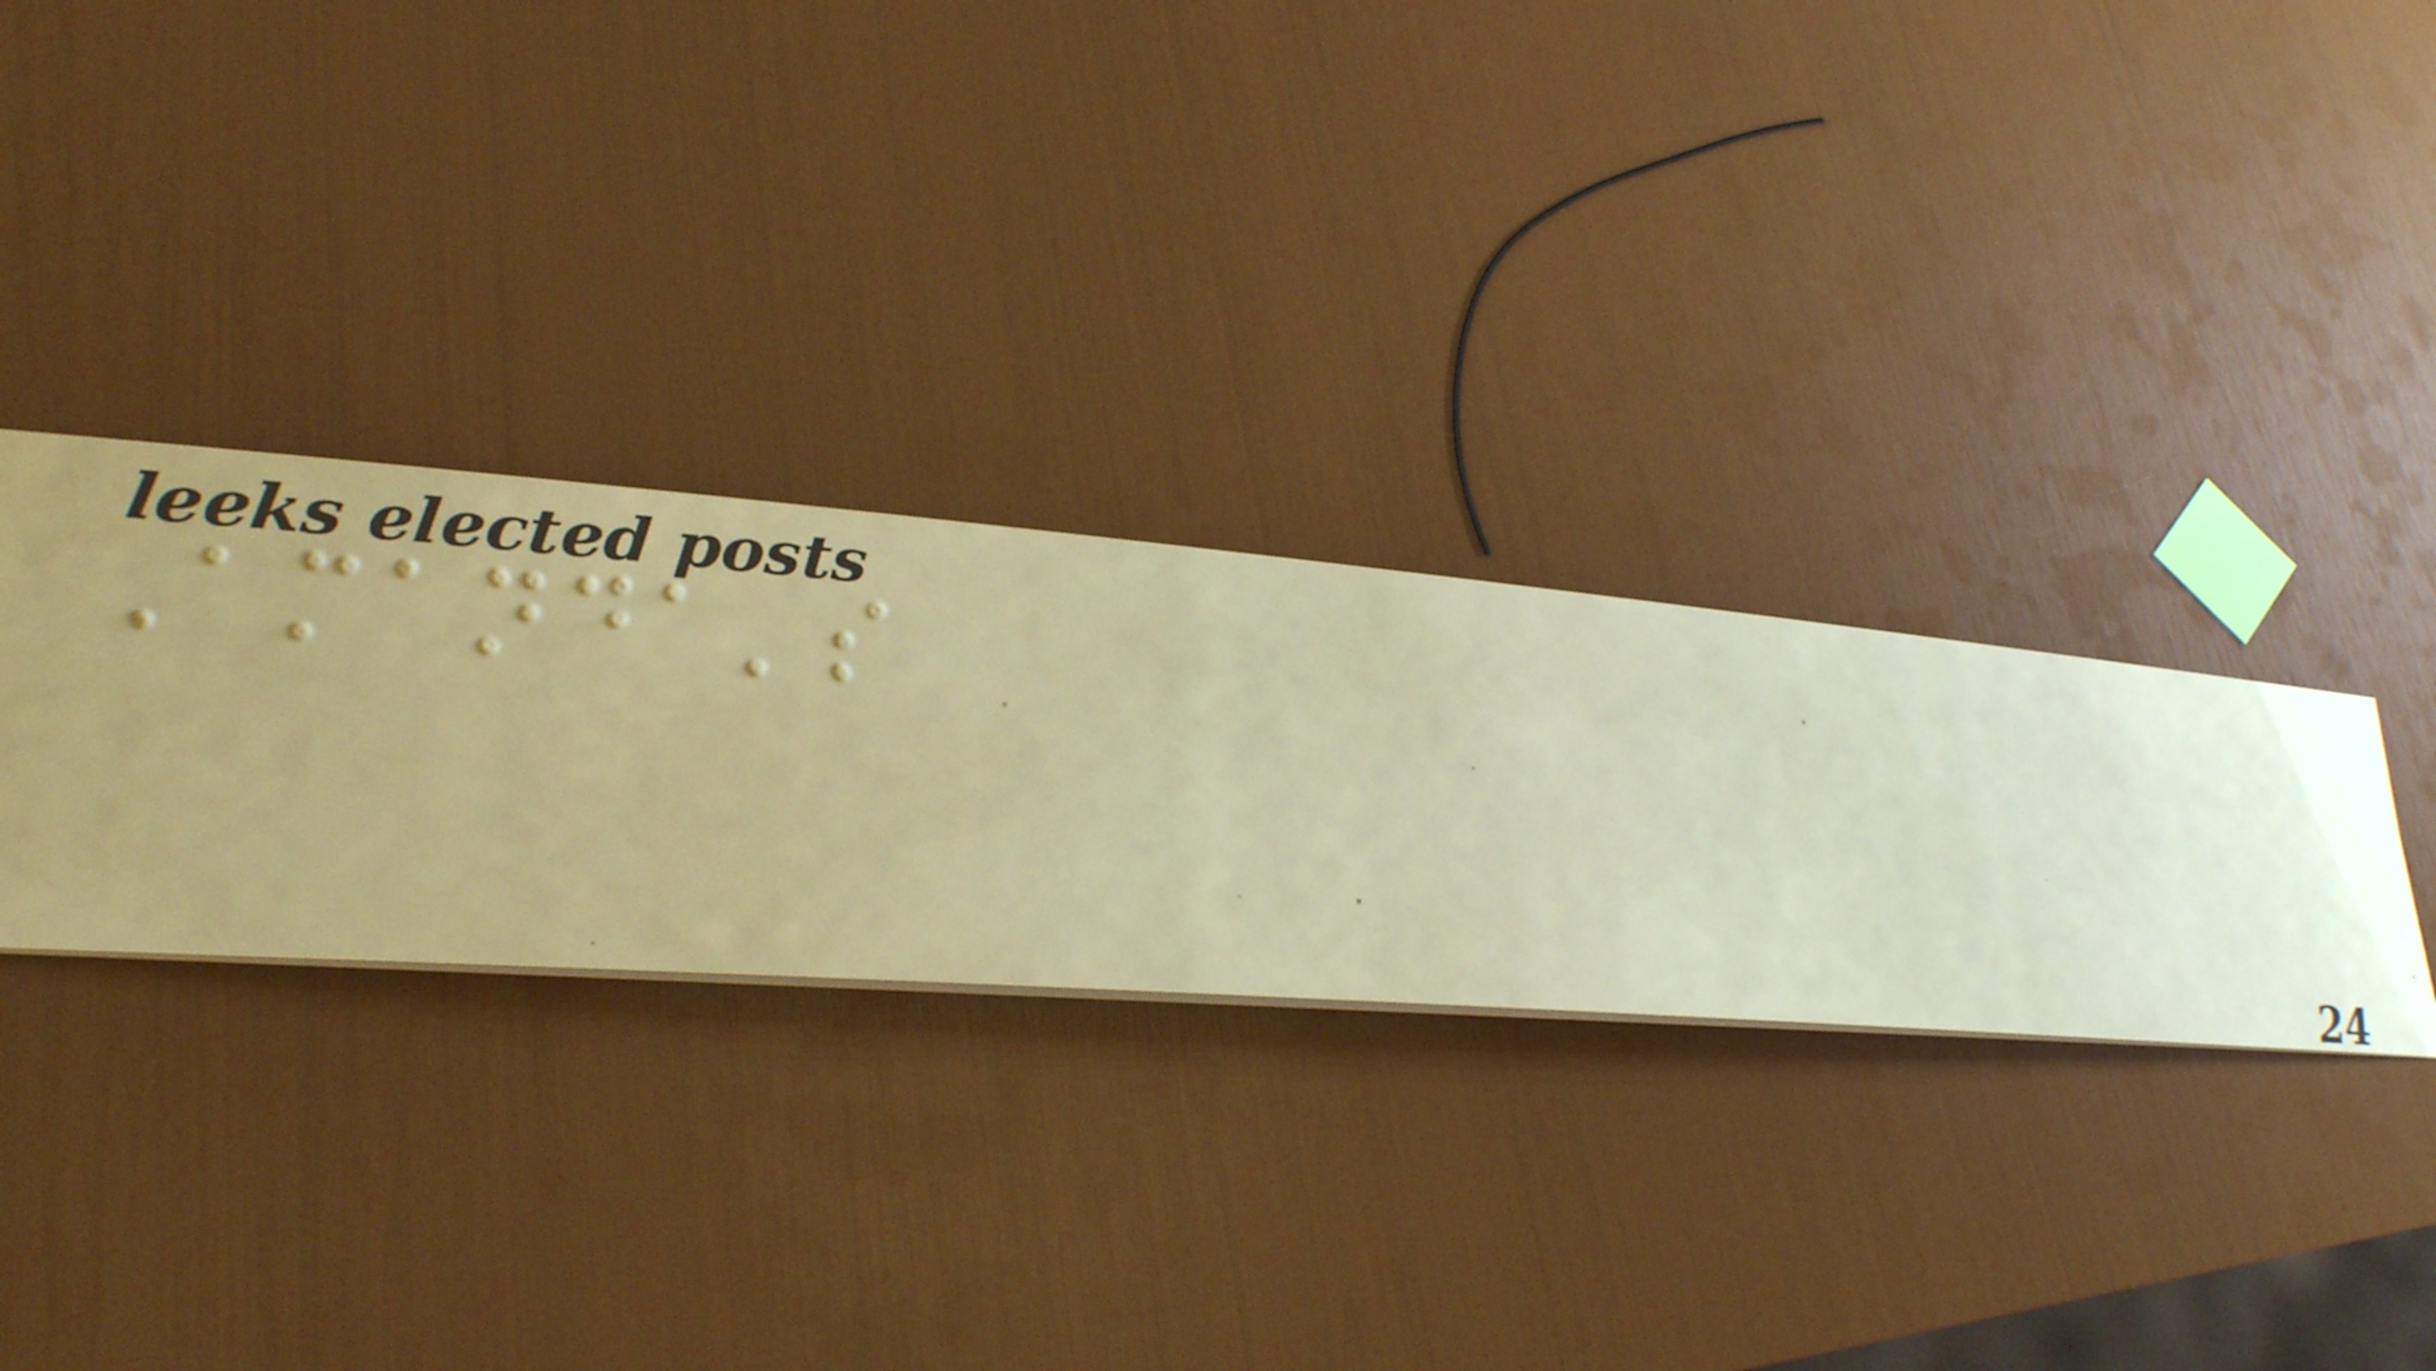Amanda's
